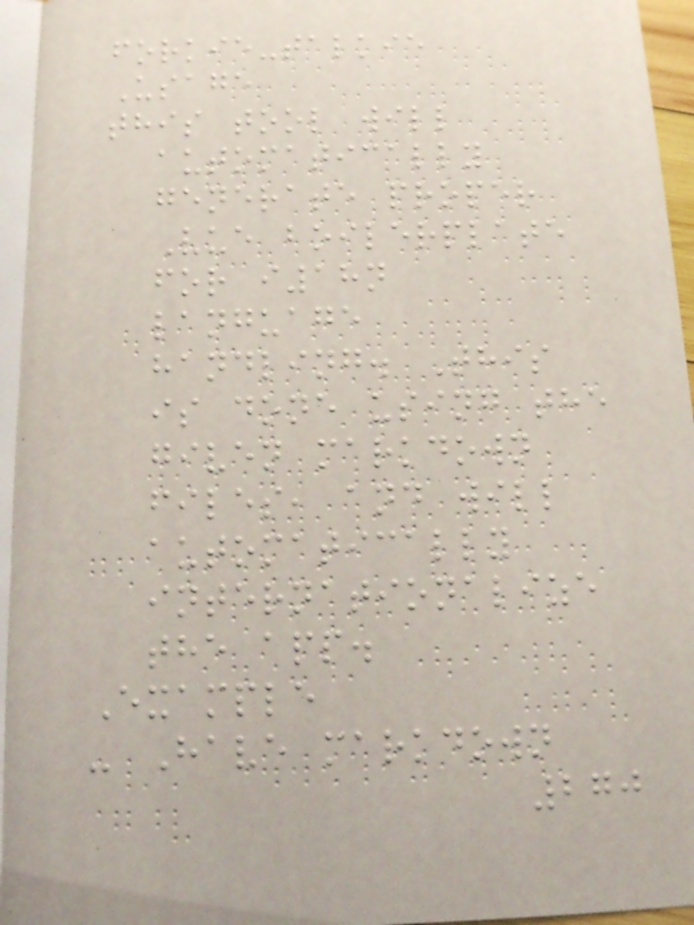forkie-talkie
Usage
this tool will
automatically
generate proper
Vue boilerplate
for i18n
language
handling. This
is done using the
given markdown
files, and will
automatically
internationalize
the app.
Example
- Have markdown
270
